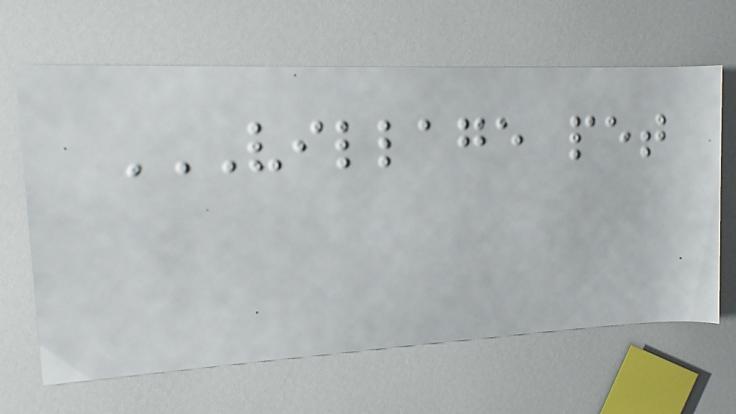VILLAGE PET
